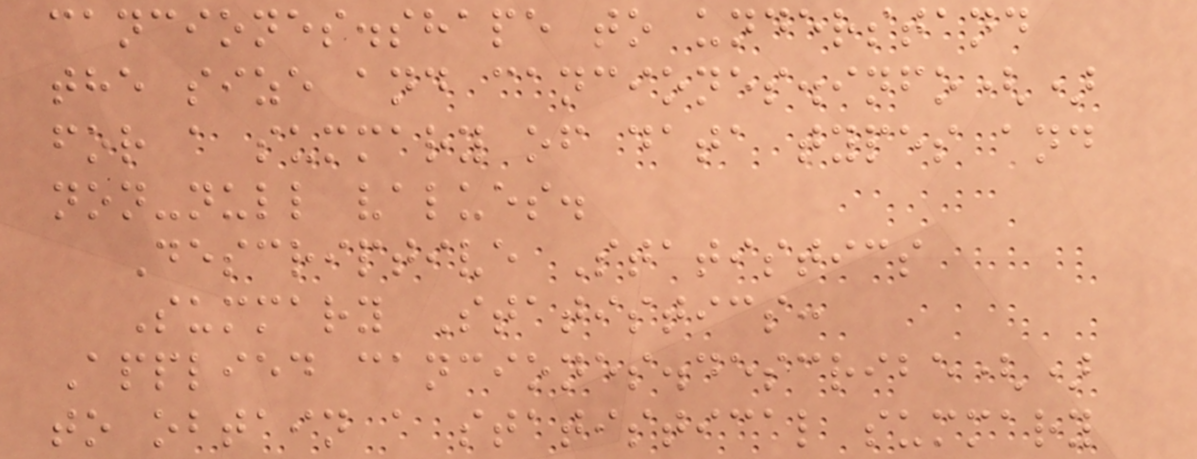canciones.shape to understand
the size and canciones.info()
for a summary of data types and
non-null values.
Descriptive Statistics
Summary Statistics:
Applied canciones.describe()
to obtain a statistical summary
